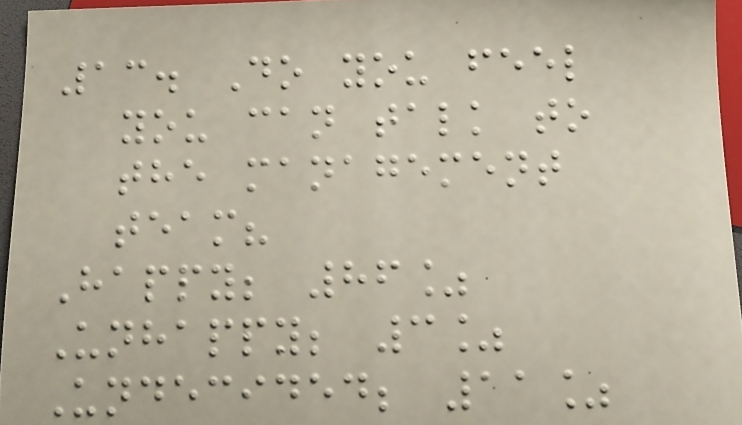13. Do you feel
you can talk to
the management
team?
Happy; 86%
Unhappy; 3%
Undecided; 11%
